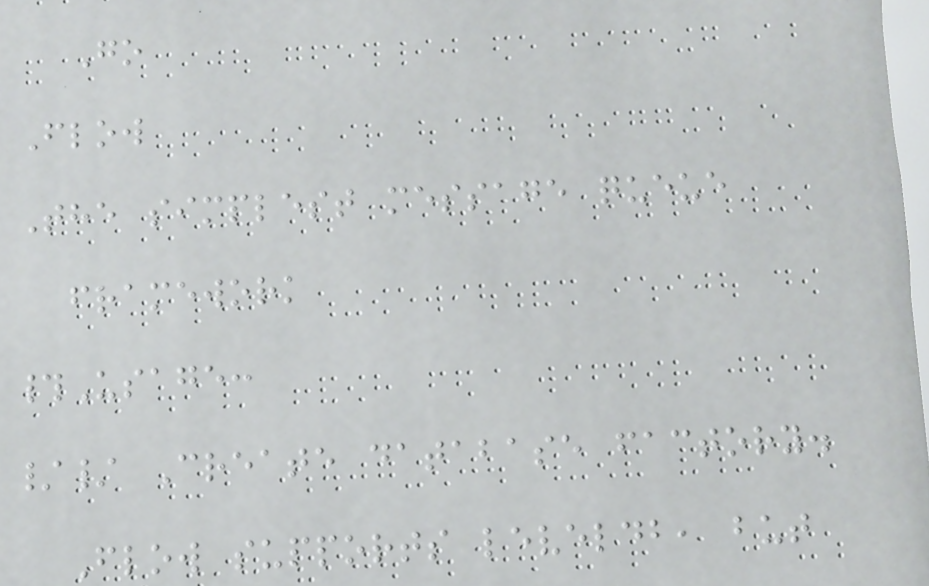Go
Flow
The simplest message queue
framework
#Usage:
// Create database factory.
Flow supports leveldb, but
